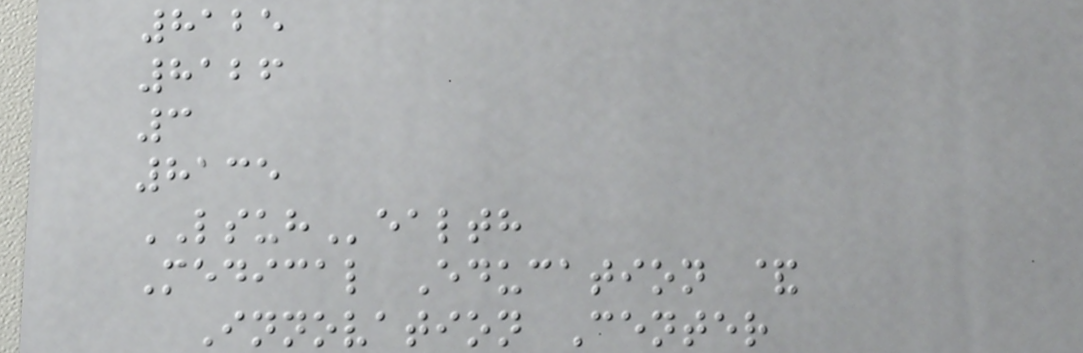8125
8126
3
8135
LSUHealth
Medical Education &
Innovation Center
